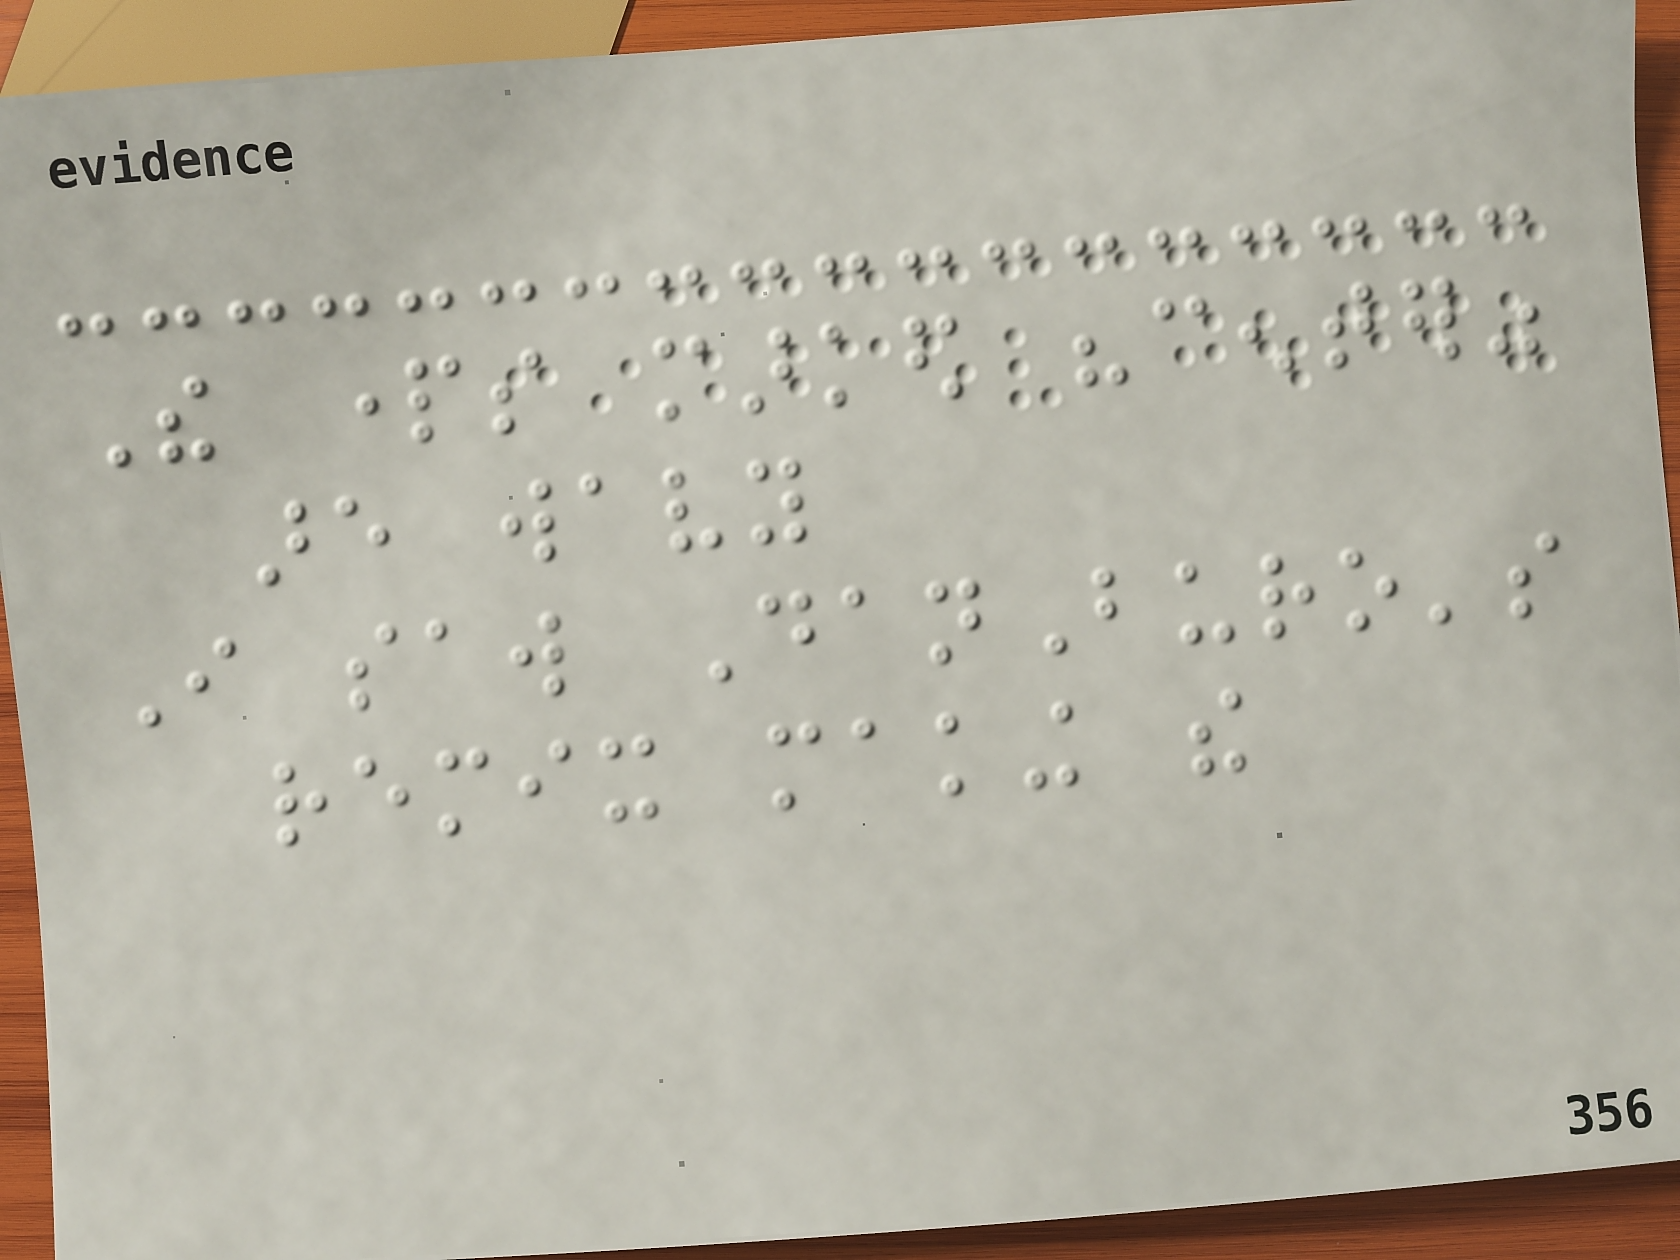The parts marked "center"
are wavy
I saw DanBuro's
remix making the
